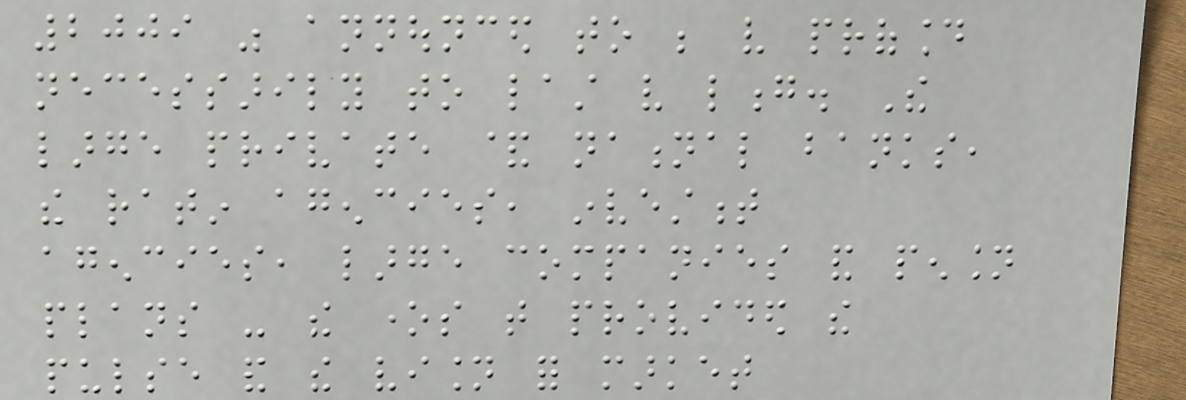2009 was announced to be very profound
necessarily to last very long. The
large private & national banks,
the ratin agencies, investment
agencies, large companies and pension
plans - the ones that provided the
pulse and the vision for market
